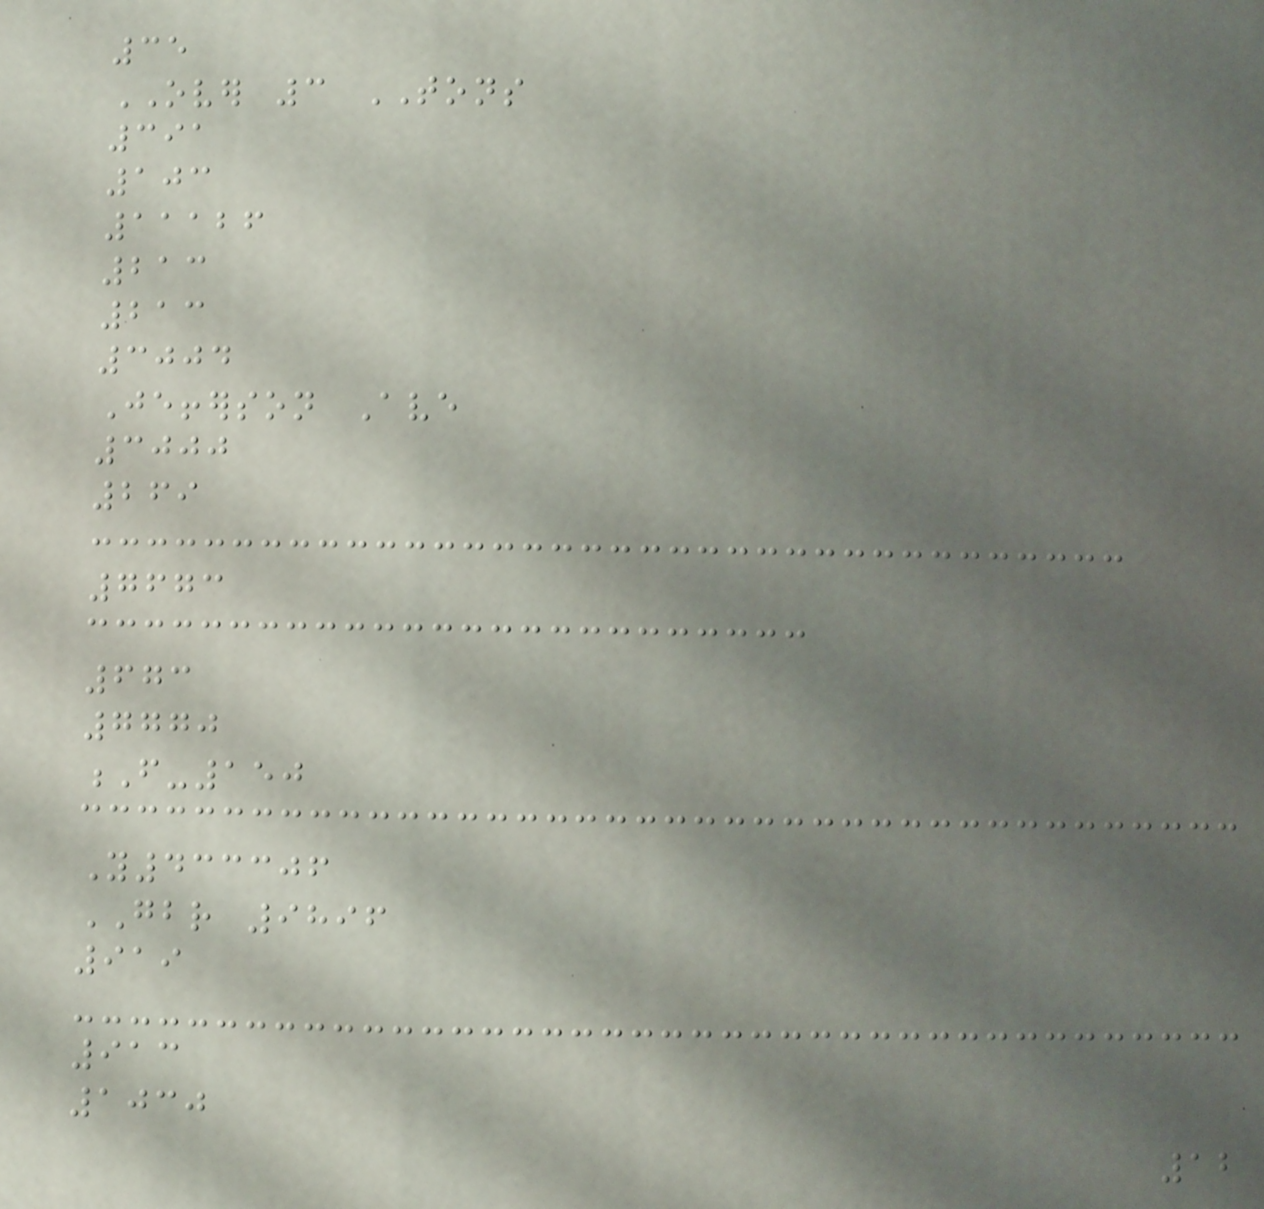35
OVER 3 TONS
391
103
11126
213
213
3004
Jefferson Ave
3000
269
7673
673
7770
F-150
Y433306
GBR 9896
919
913
1030
12
